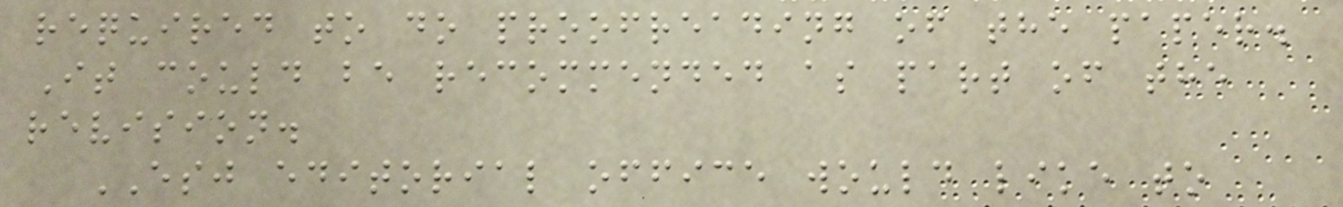required to do proofreading of the paper.
It could be recommended as part of the
revision.
ESJ editorial office would like to
